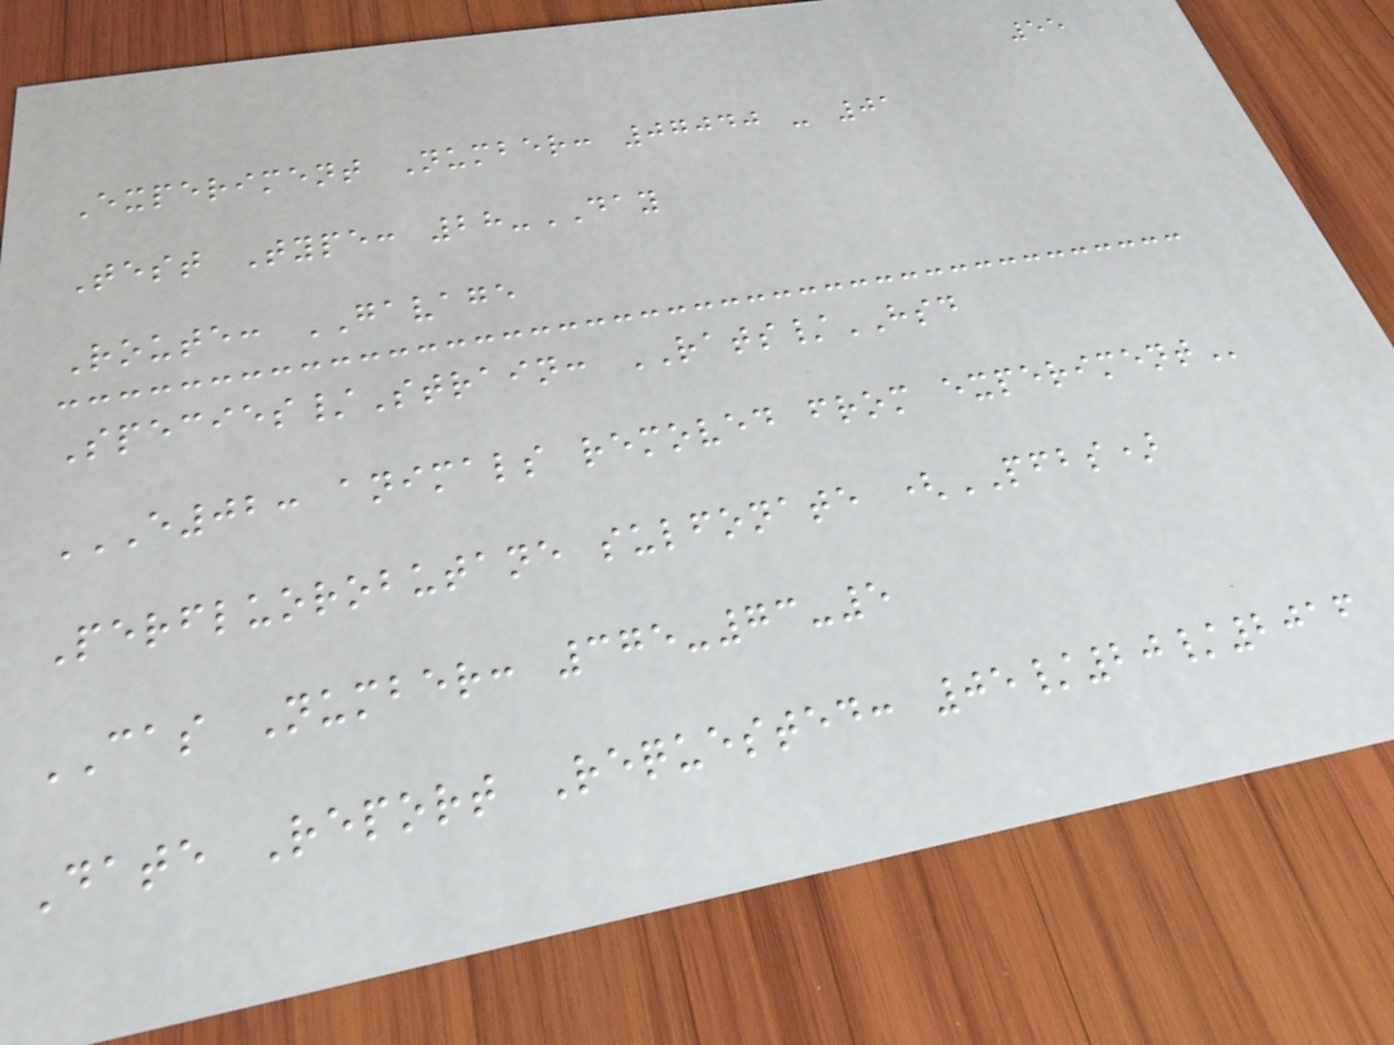55
Experiment Number: 07040 - 01
Test Type: 28-DAY
Route: GAVAGE
Species/Strain: RATS/HSD
E02: ANIMALS REMOVED FROM EXPERIMENT
Perfluorobutane sulfonate (PFBS)
CAS Number: 375-73-5
Date Report Requested: 05/20/2016
